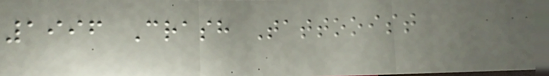1996 Crash Tattooist
